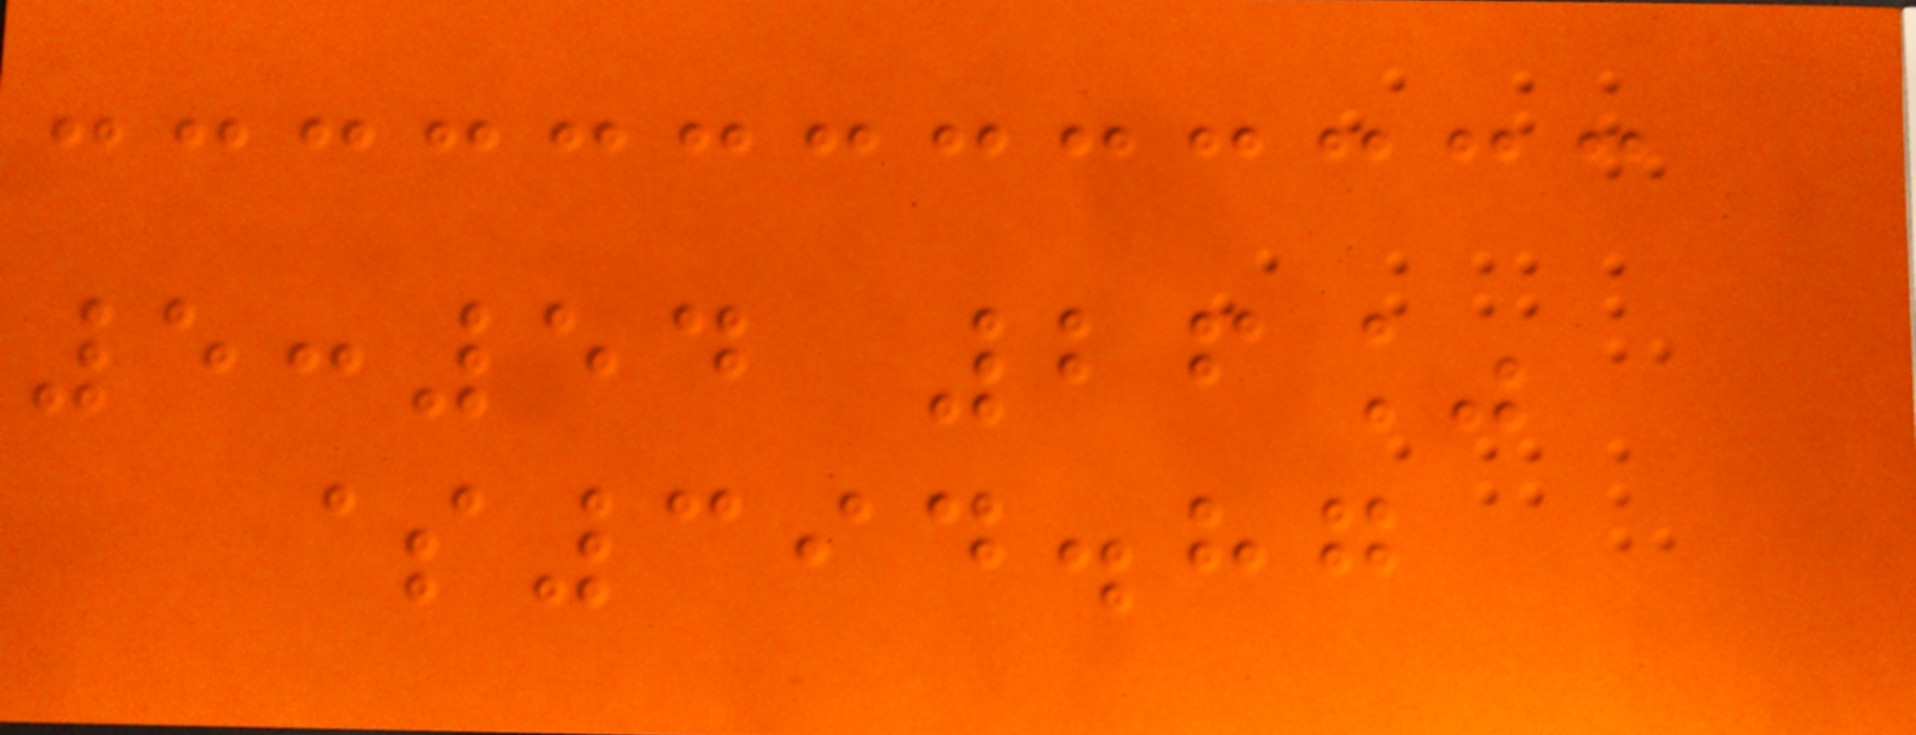5:54 26%
$394.87
